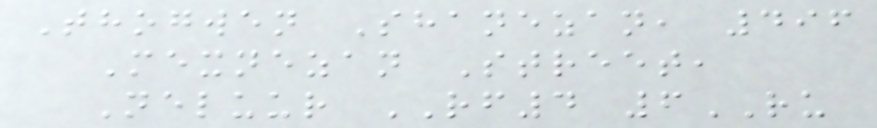Thogwen Shanezan, 496
Mexnezan Street,
Neluur RF4 6RU
